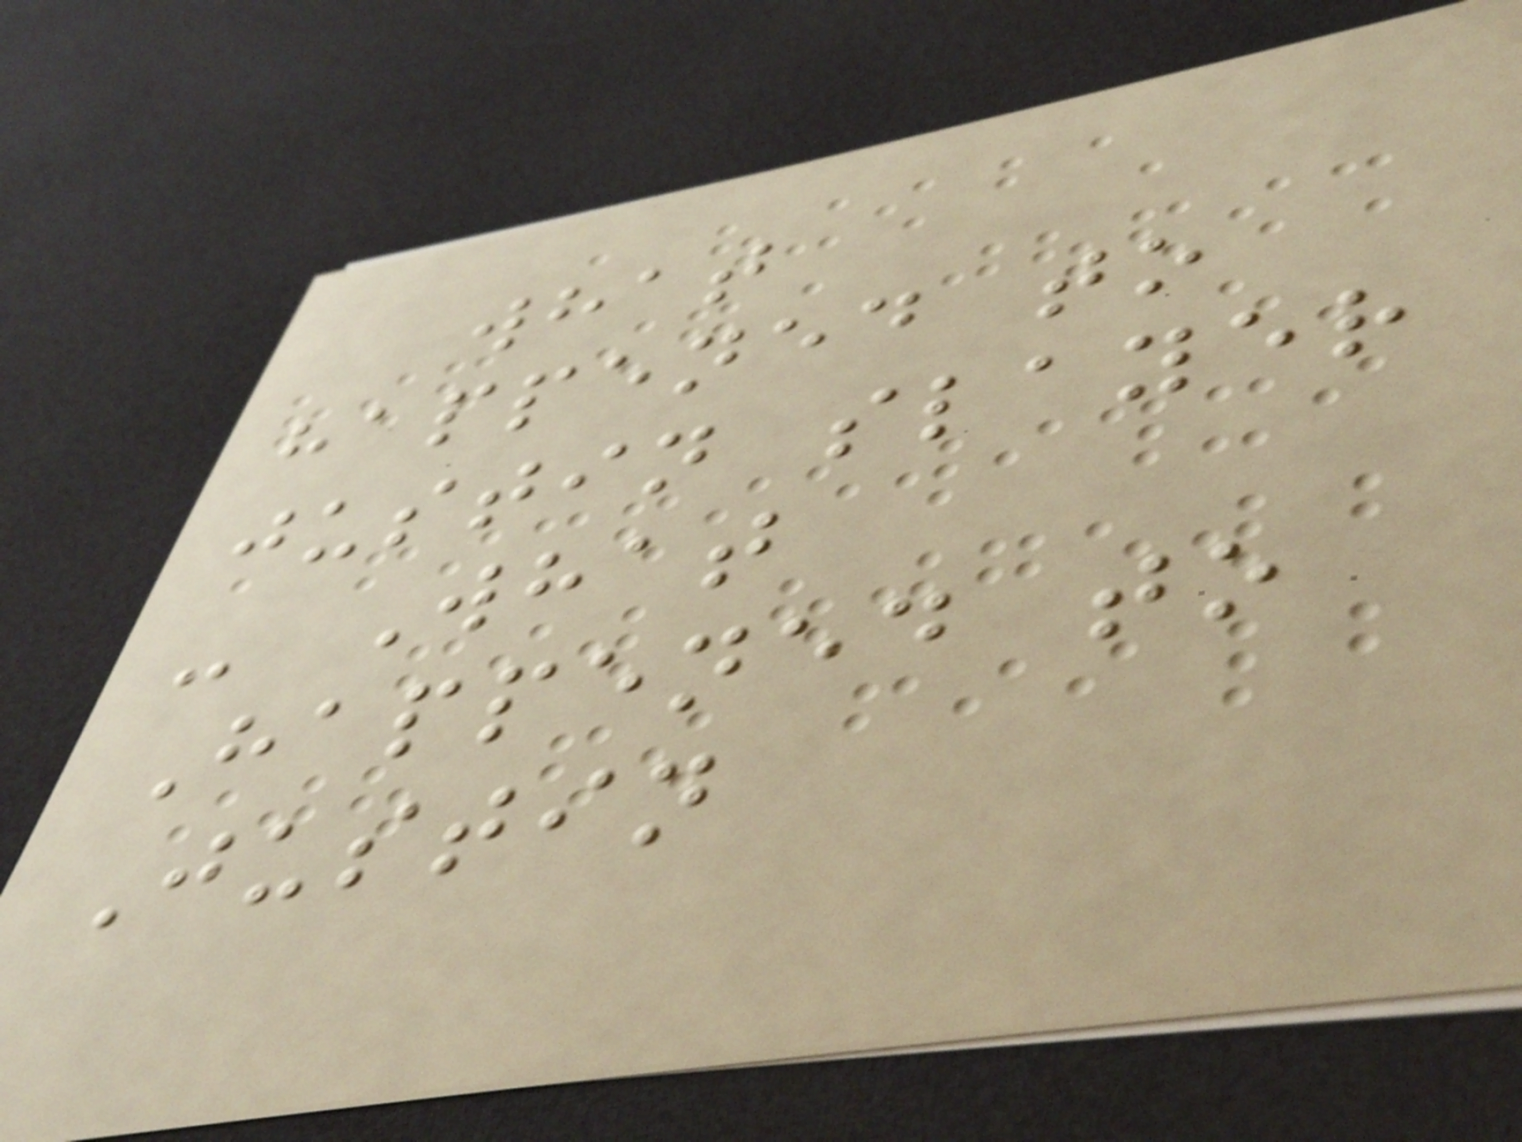what
happened to
justin slayer
- What
Happened to
Justin
